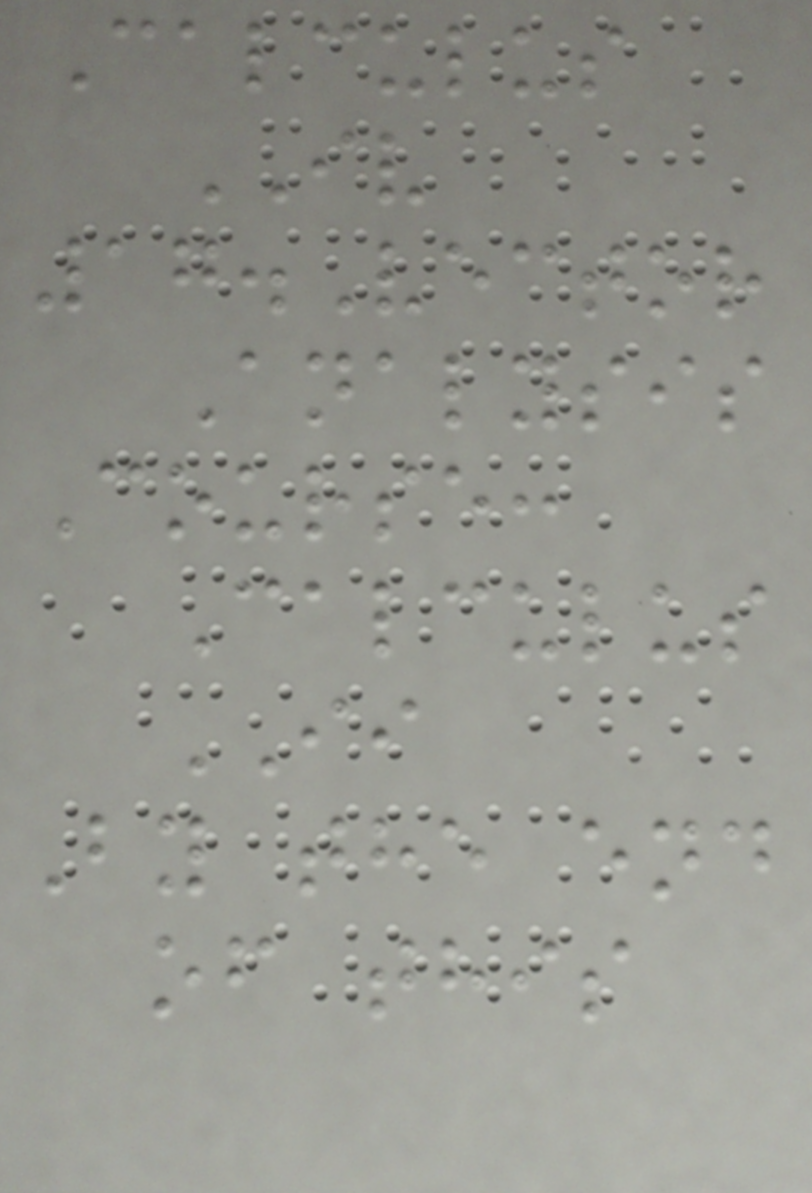Calculus
IV
17.Vector
Analysis
Course:
Calculus
II
By the end
of this
